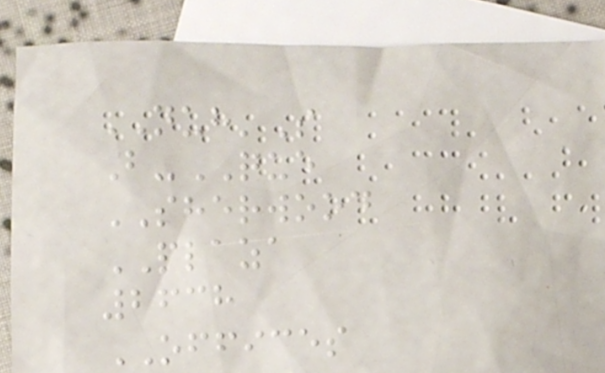NUH'S
B-QUE
SHERWOOD
PLAZA
2638
OFFICES
